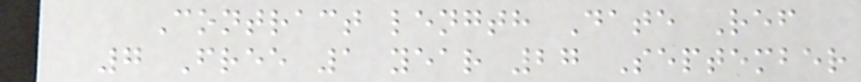Contract length Date Ref
7 Free 1 year 27 September
